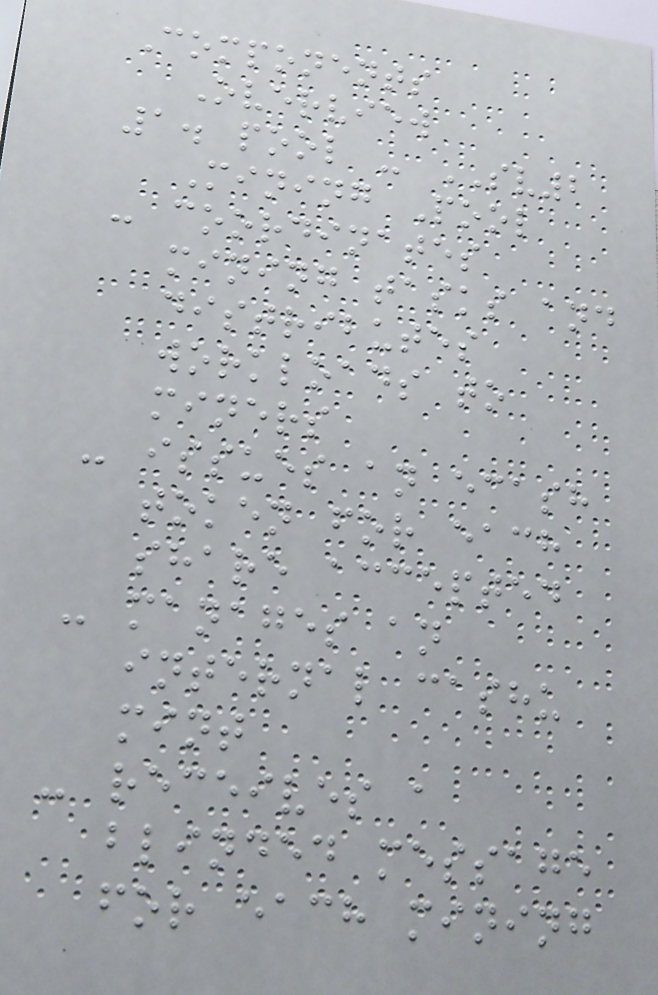Components
Overview
1. pool - SV2
Mining Pool
- coordinates
mining tasks and
distributes
workloads to
miners
- issues an ecash
token for each
share accepted
- manages an
internal cashu
mint
- receives a
blinded message
for each mining
